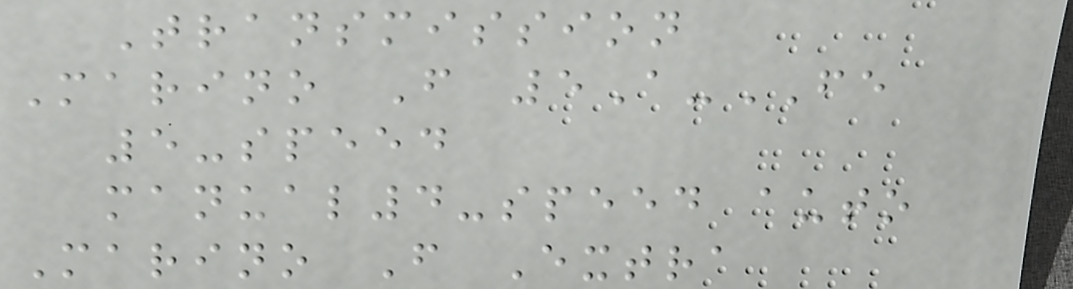Transmission
Marino F 5A-FE
5-speed
manual4-speed auto
Marino F Extra
